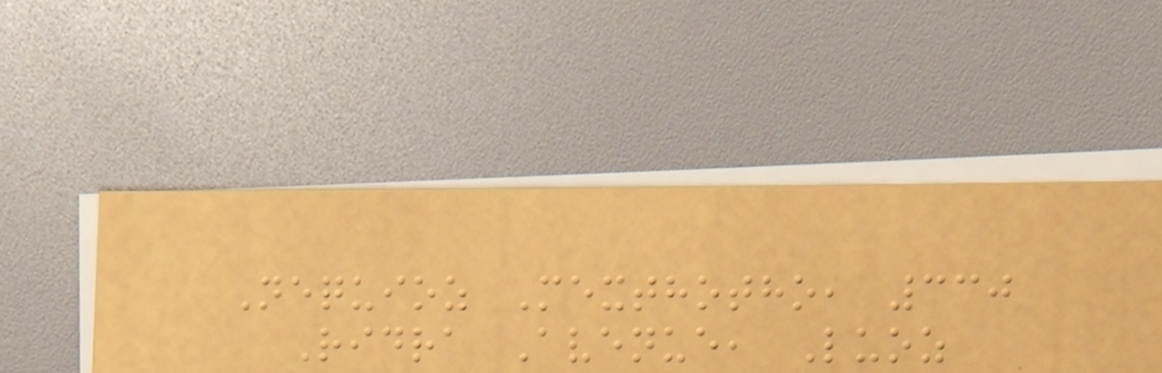Nequioz Mexthotho, 330
Ridra Avenue, Luoz
